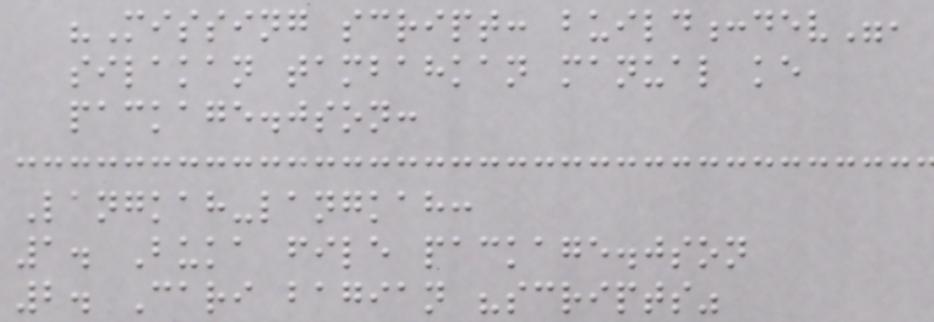"Missing script: build:dev",
silakan tambahkan manual ke
package.json:
Langkah-langkah:
1. Buka file package.json
2. Cari bagian "scripts"
